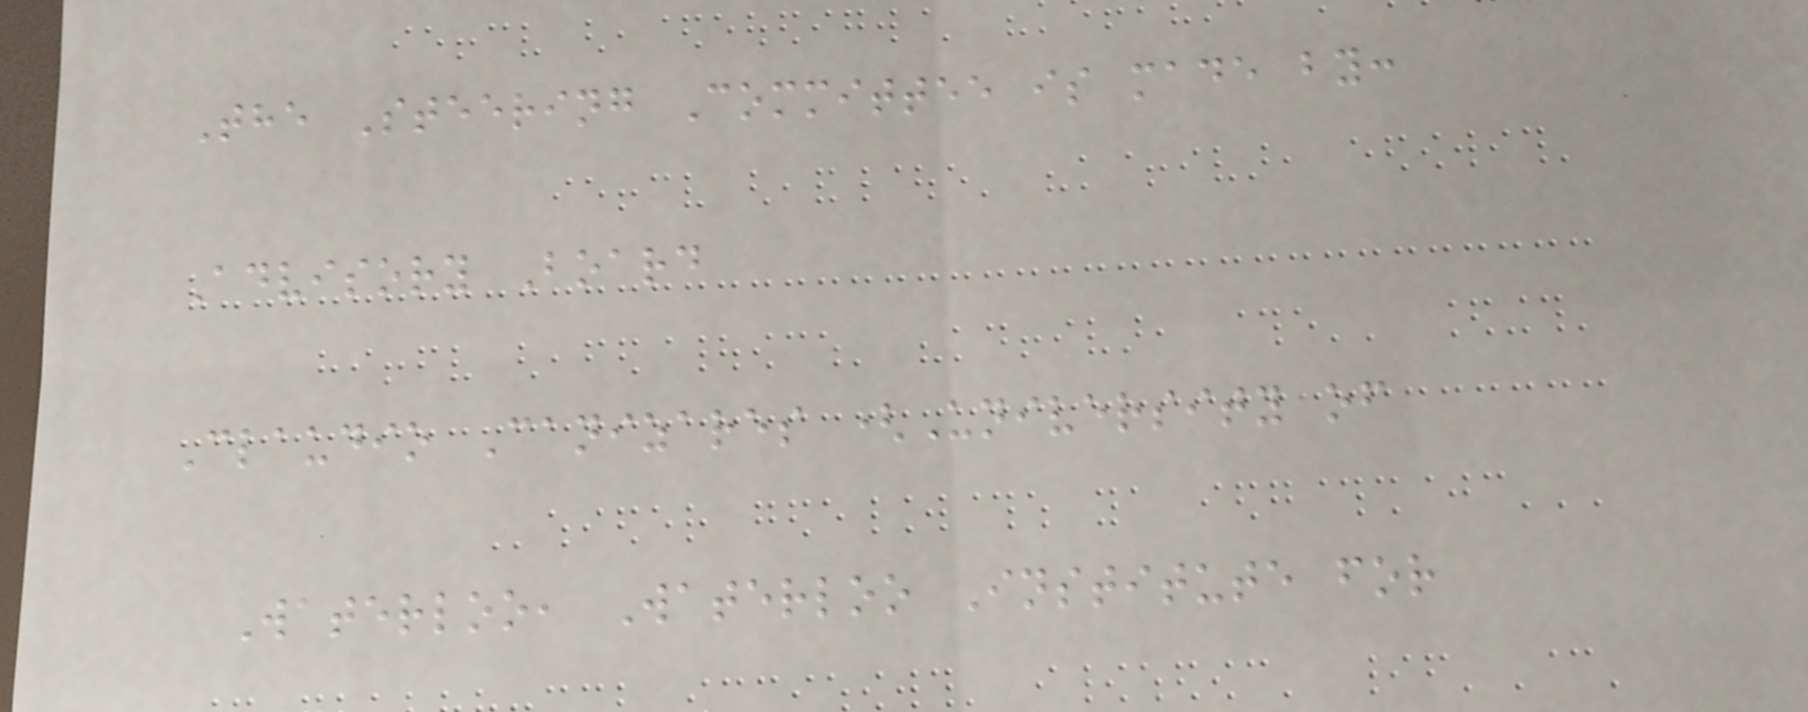The Steering Committee is made by:
Advisory Board
Claudio Canizares (University of
Waterloo, Waterloo Institute for
